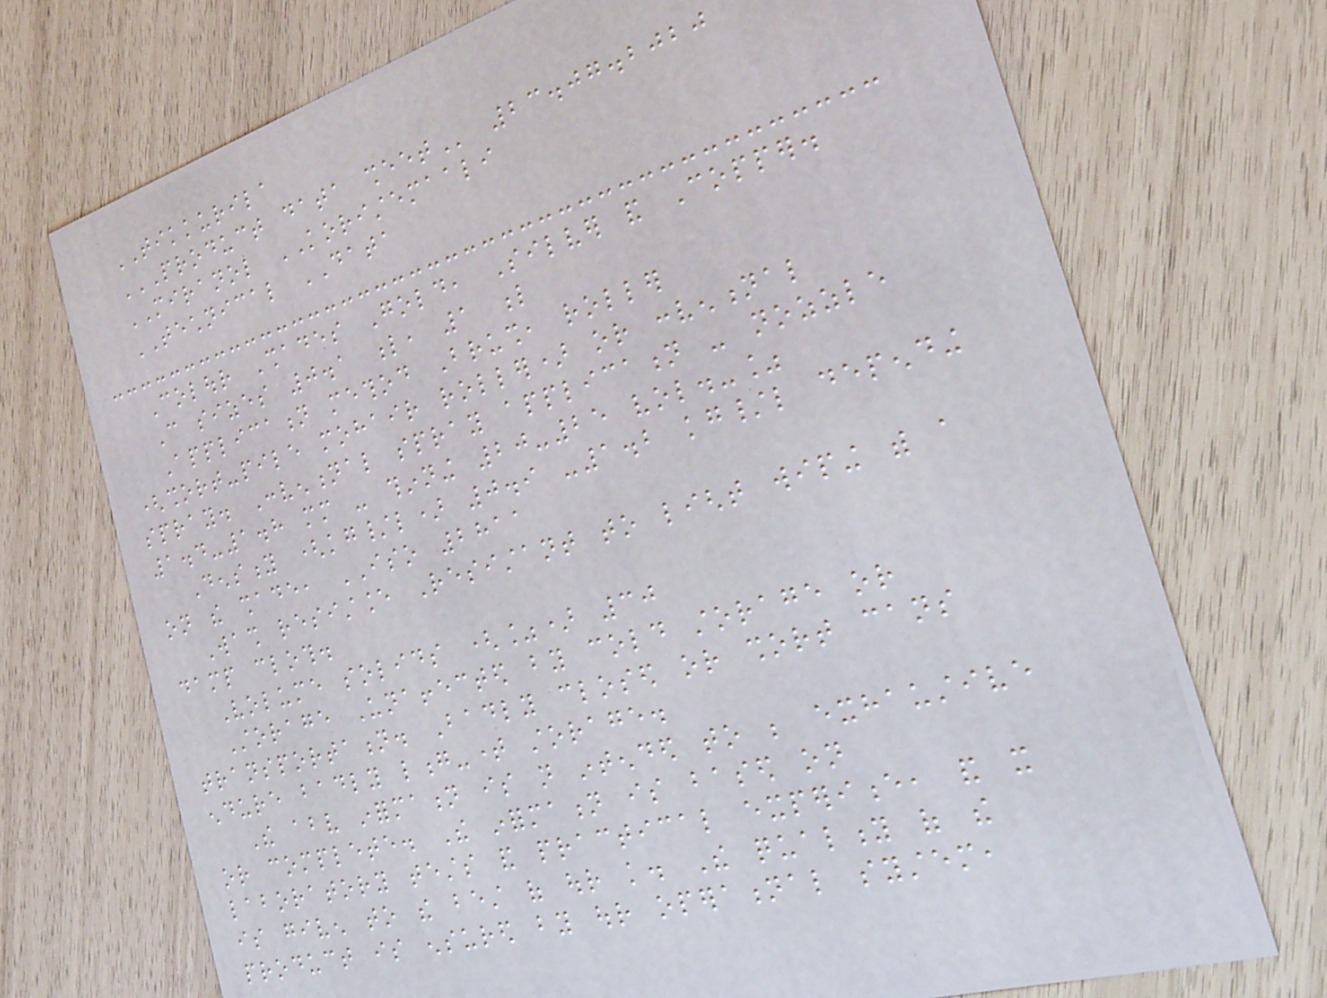TIKKURILA
PRODUCT DATA SHEET 23.07.2020
MIRANOL KORISTEMAALI
TECHNICAL DATA
Colour Shades Gold, Silver and Copper.
Can sizes 0.1 l, 1 l
Application method Brush, roller
(short-pile mohair roller) or conventional
spray. Conventional spray application - nozzle
1.4-1.8 mm - thinning 20-25 vol.-%
Density (kg/l) 0.9 -1.2 kg/l depending
on the shade, ISO 2811
Wash resistance Resistant to light wiping with a
damp cloth.
Volume solids (%) 30
Storage Unaffected by cold storage or
transportation. Badly closed or short cans
endure badly long-time storage.
The above information is not intended to be exhaustive
or complete. The information is based on
laboratory tests and practical experience, and it
is given to the best of our knowledge. The quality of the
product is ensured by our operational system,
